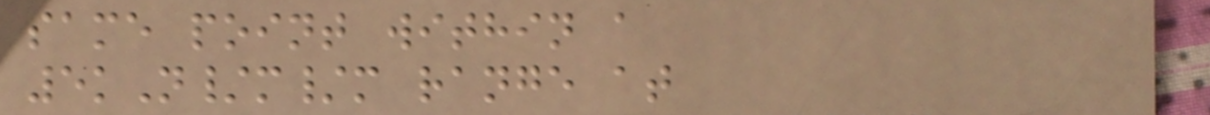same point within a
5kN/m/m range at
